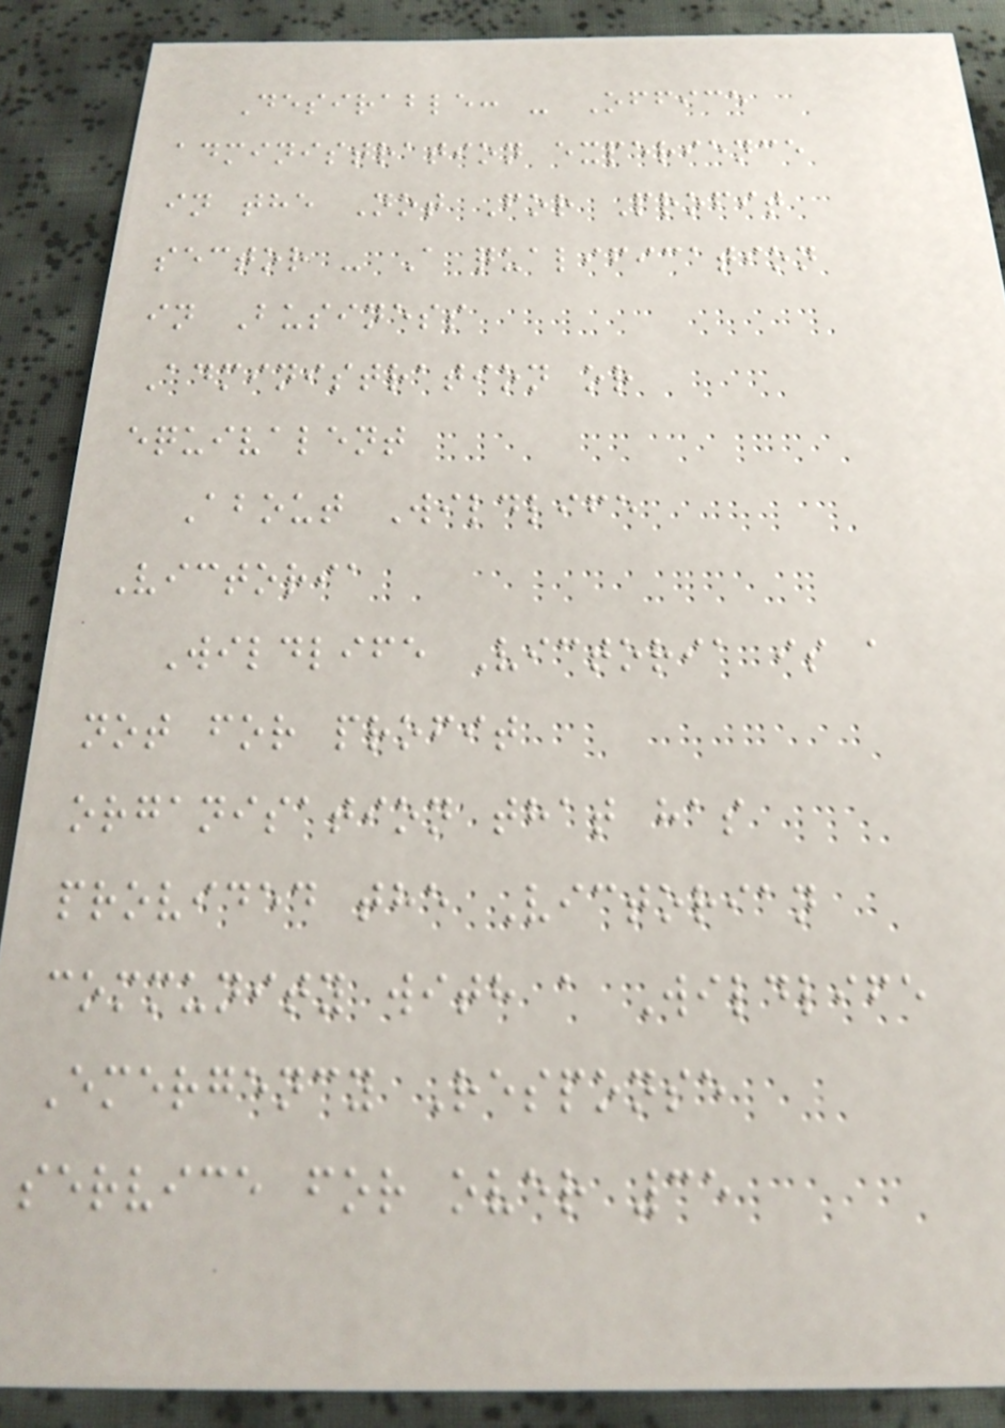Desirable: - Office
administration experience
in the Not For Profit
sector - A qualification
in Business
Administration or
equivalent
About Wildlife
Victoria
Wildlife Victoria is a
not for profit
organisation that has
provided the Victorian
community with a Wildlife
Emergency Response
service for over 35
